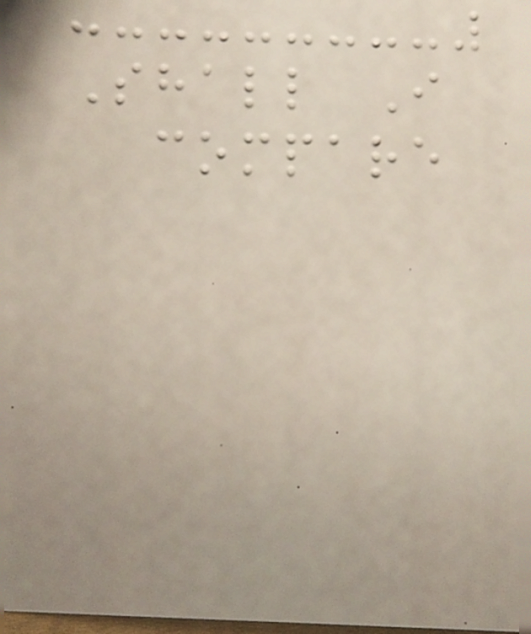Shall I
compare
